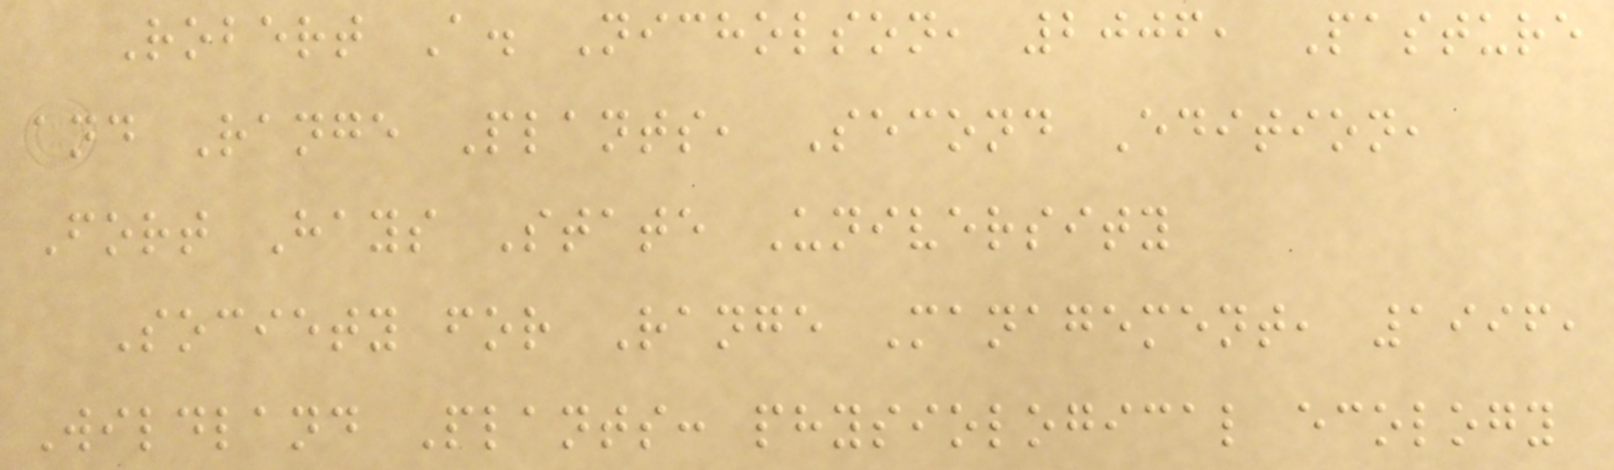Robert A. Nicholson, 2006, Pasture
and Range Plants, Second Edition,
Fort Hays State University
Society for Range Management, 1996,
Wildland Plants: physiological ecology
